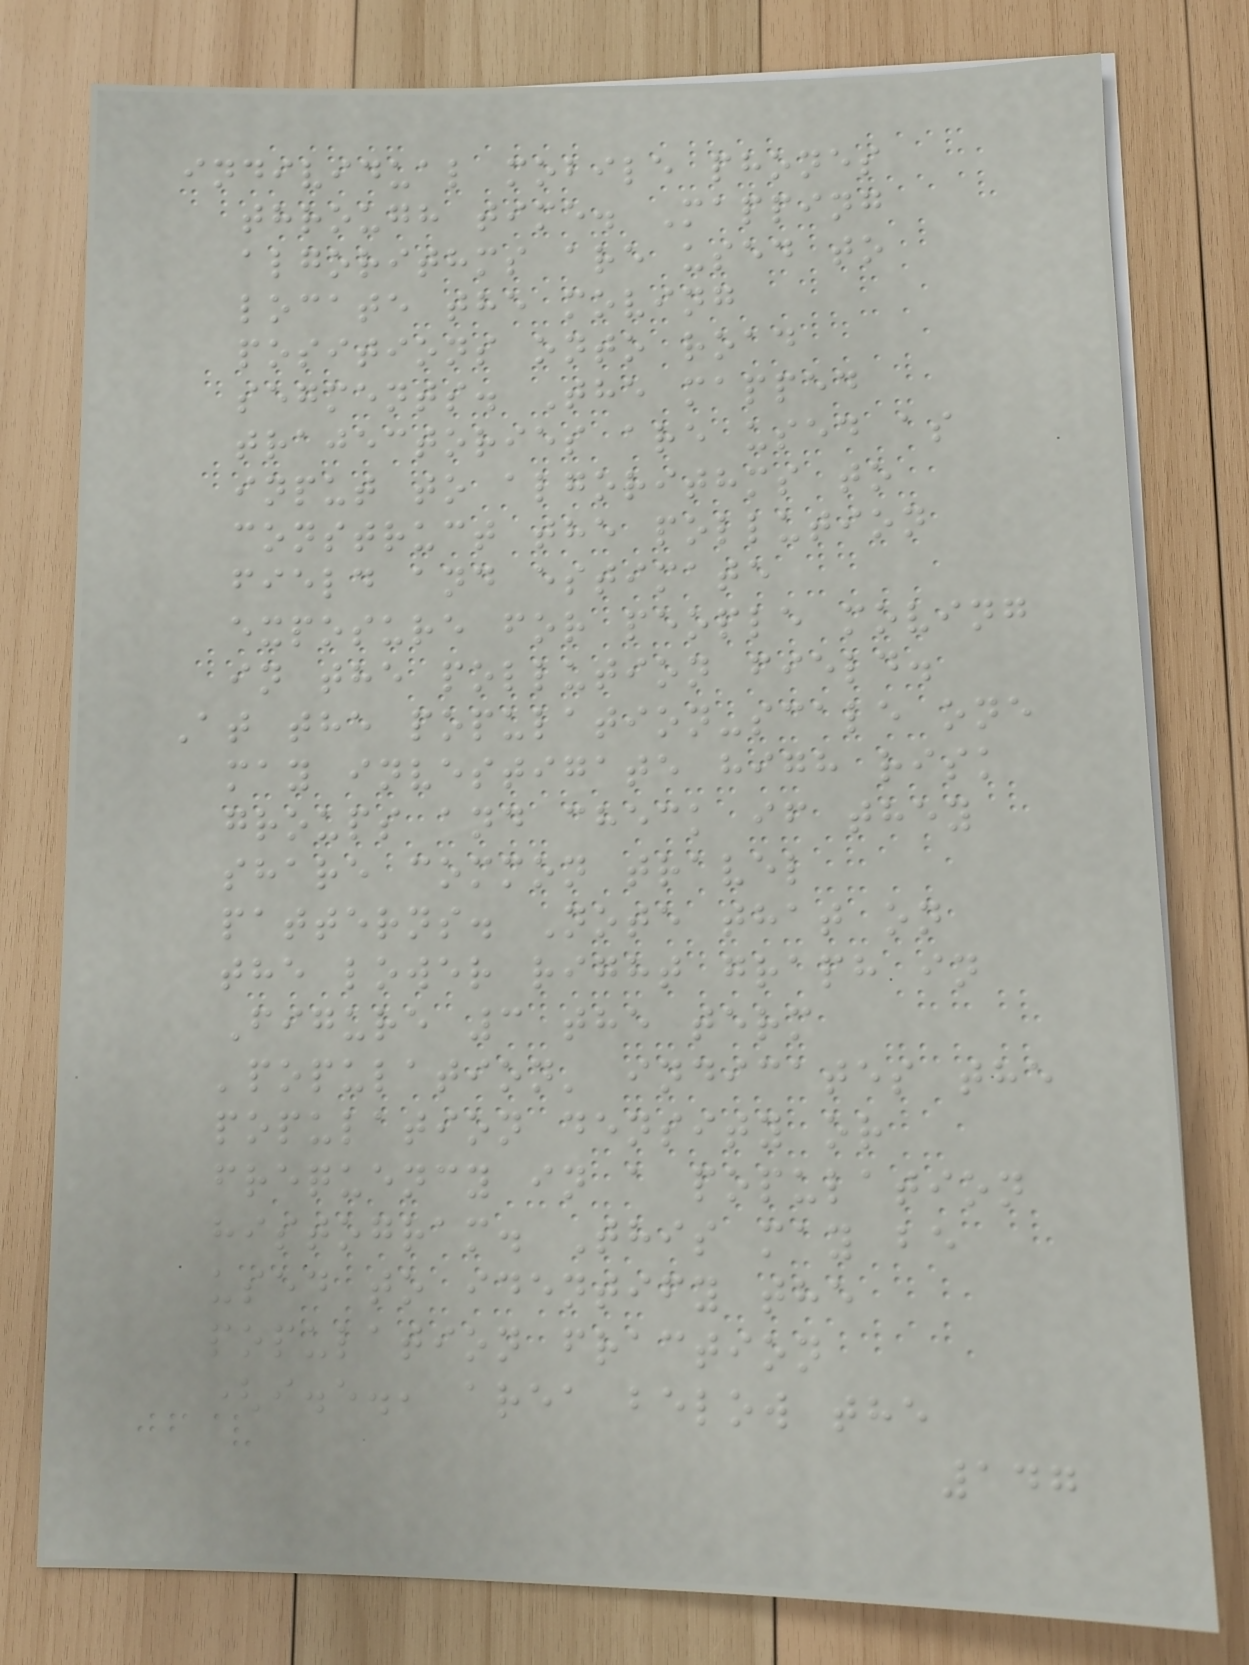individual mobile phones
through time. Mapping
algorithms are used to
locate the moving
positions onto road
segments. The mapped
trajectories are used as
input to algorithms to
construct the pollution
field and estimate
exposure for people moving
in the pollution field.
At the population-scale one
may investigate high risk
groups and check if they
share common travel
patterns. Note that on
the lower right graph in
Figure 3 the term
'population' indicates the
population density or
frequency in a population
histogram. This may be
used to identify the
population fraction
(i.e., area below the
147
